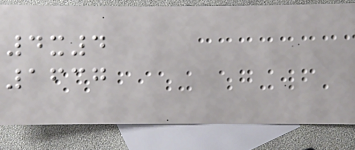4x4
1637
